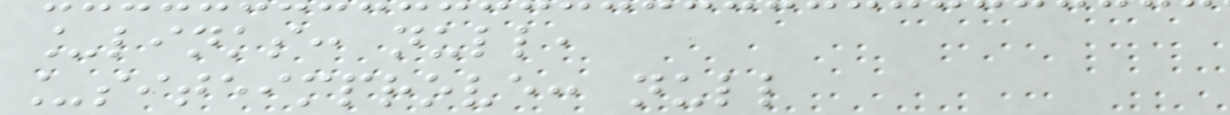_links: null,
_siteimprove: null
